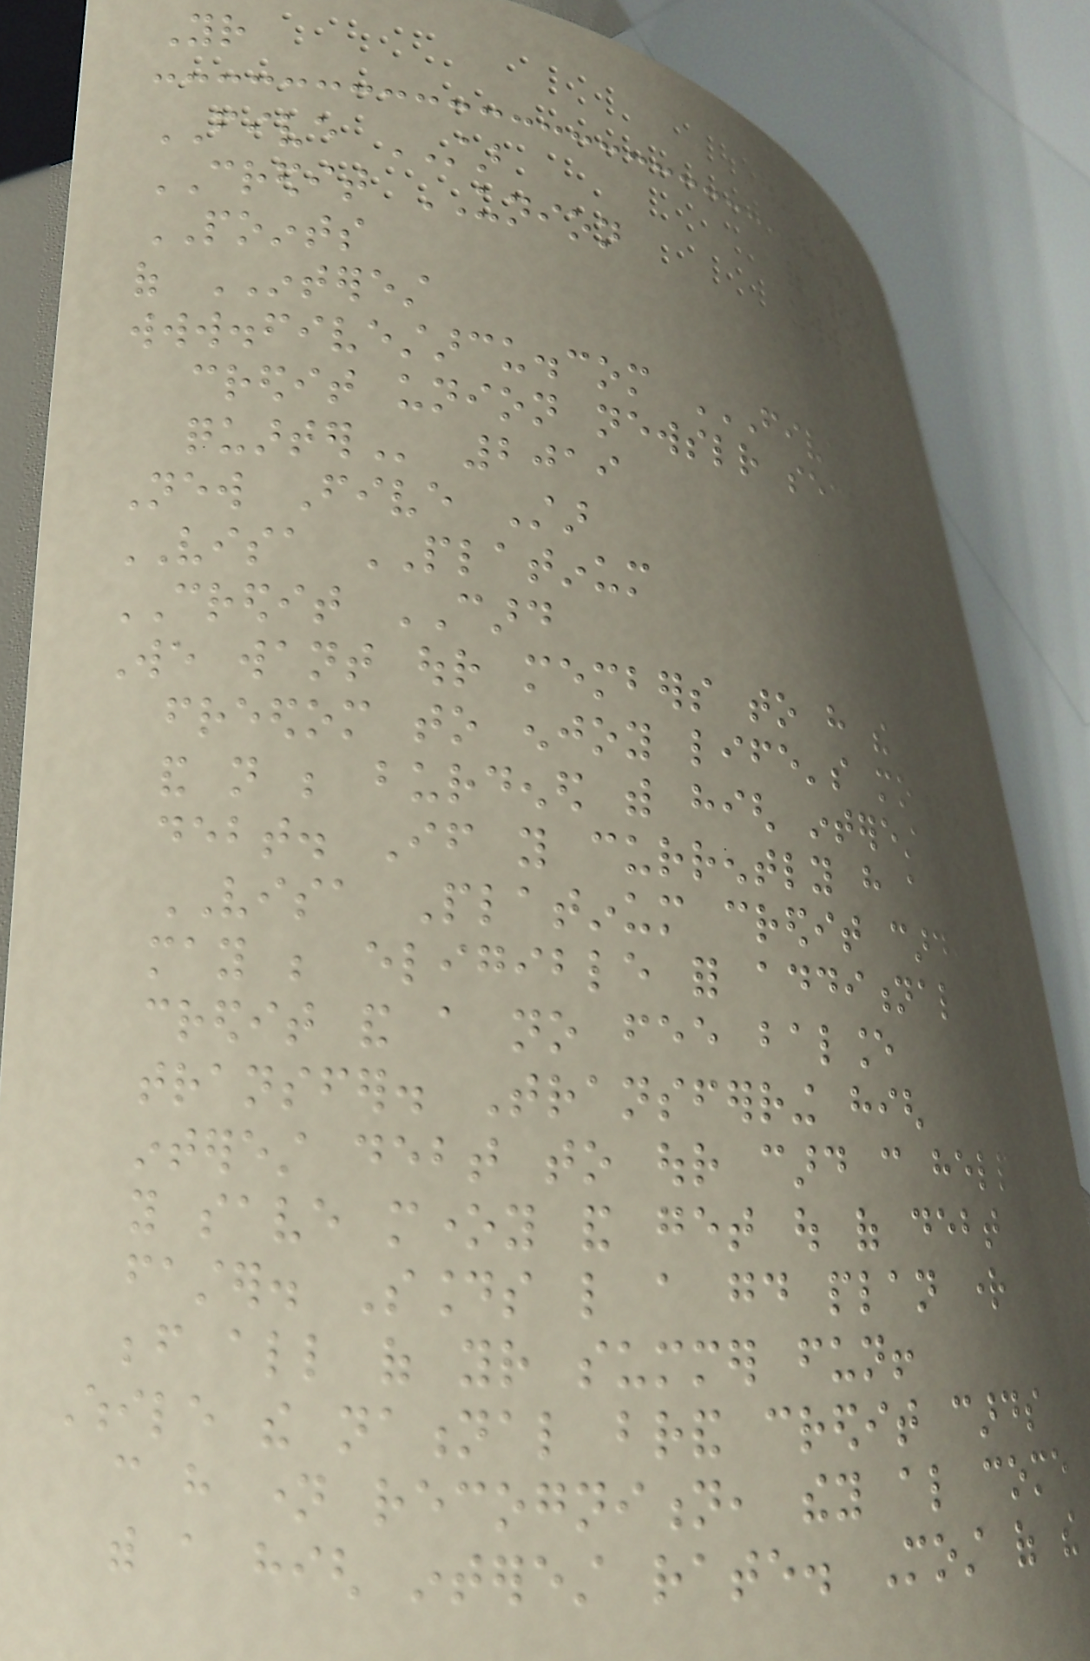Your
FIVE STAR
CREDIT UNION
POINTS
of INTEREST
www.fivestarcu.com FIVE STAR
CREDIT UNION NEWSLETTER SECOND
QUARTER 2019
New Five Star
VISA PLATINUM
CREDIT CARD
We want our members to have the
freedom to enjoy life's moments
and not be burdened with high interest
debt. If you currently have a
VISA Platinum credit card, you
may be eligible for additional
credit and a no fee balance
transfer. Transferring high
interest debt to our card can help
you save money and get out of debt
faster. Sounds like a good plan right
before all of your summer fun!
While the national brand credit cards
can have name recognition, they also come
with a high interest rate. Most of the
